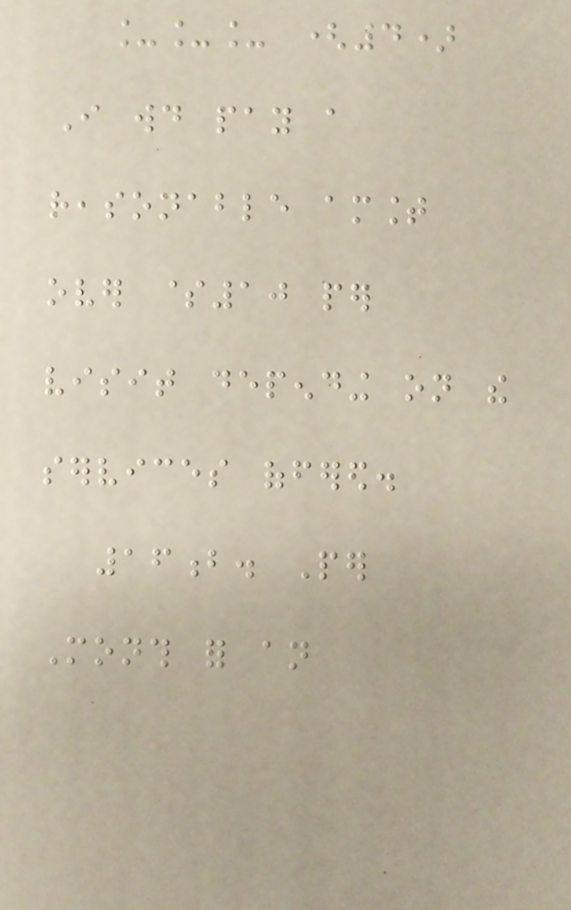___ (4)
I would pay a
reasonable amount
over $10 per
visit depending on the
services offered.
16b. Per
Month for an
